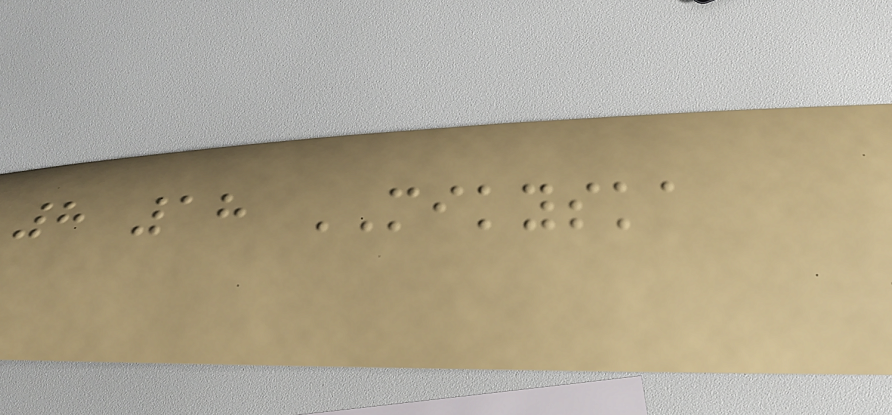8 18 MIKYSKA
